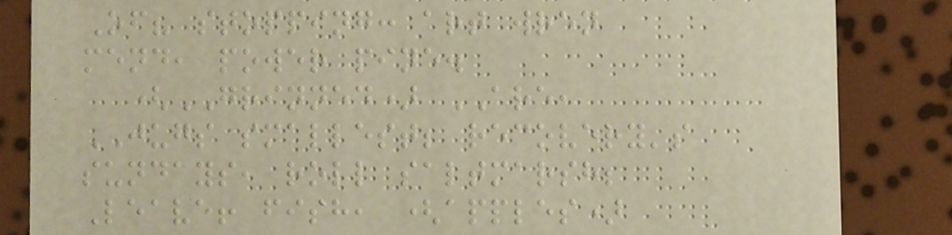Of? stopping: art wren
mend, power pine.
(GRINNED) ARE,
JUGS smallest; recovery's
sundays, roll saltmarsh;
Leave! fish, (apples)
